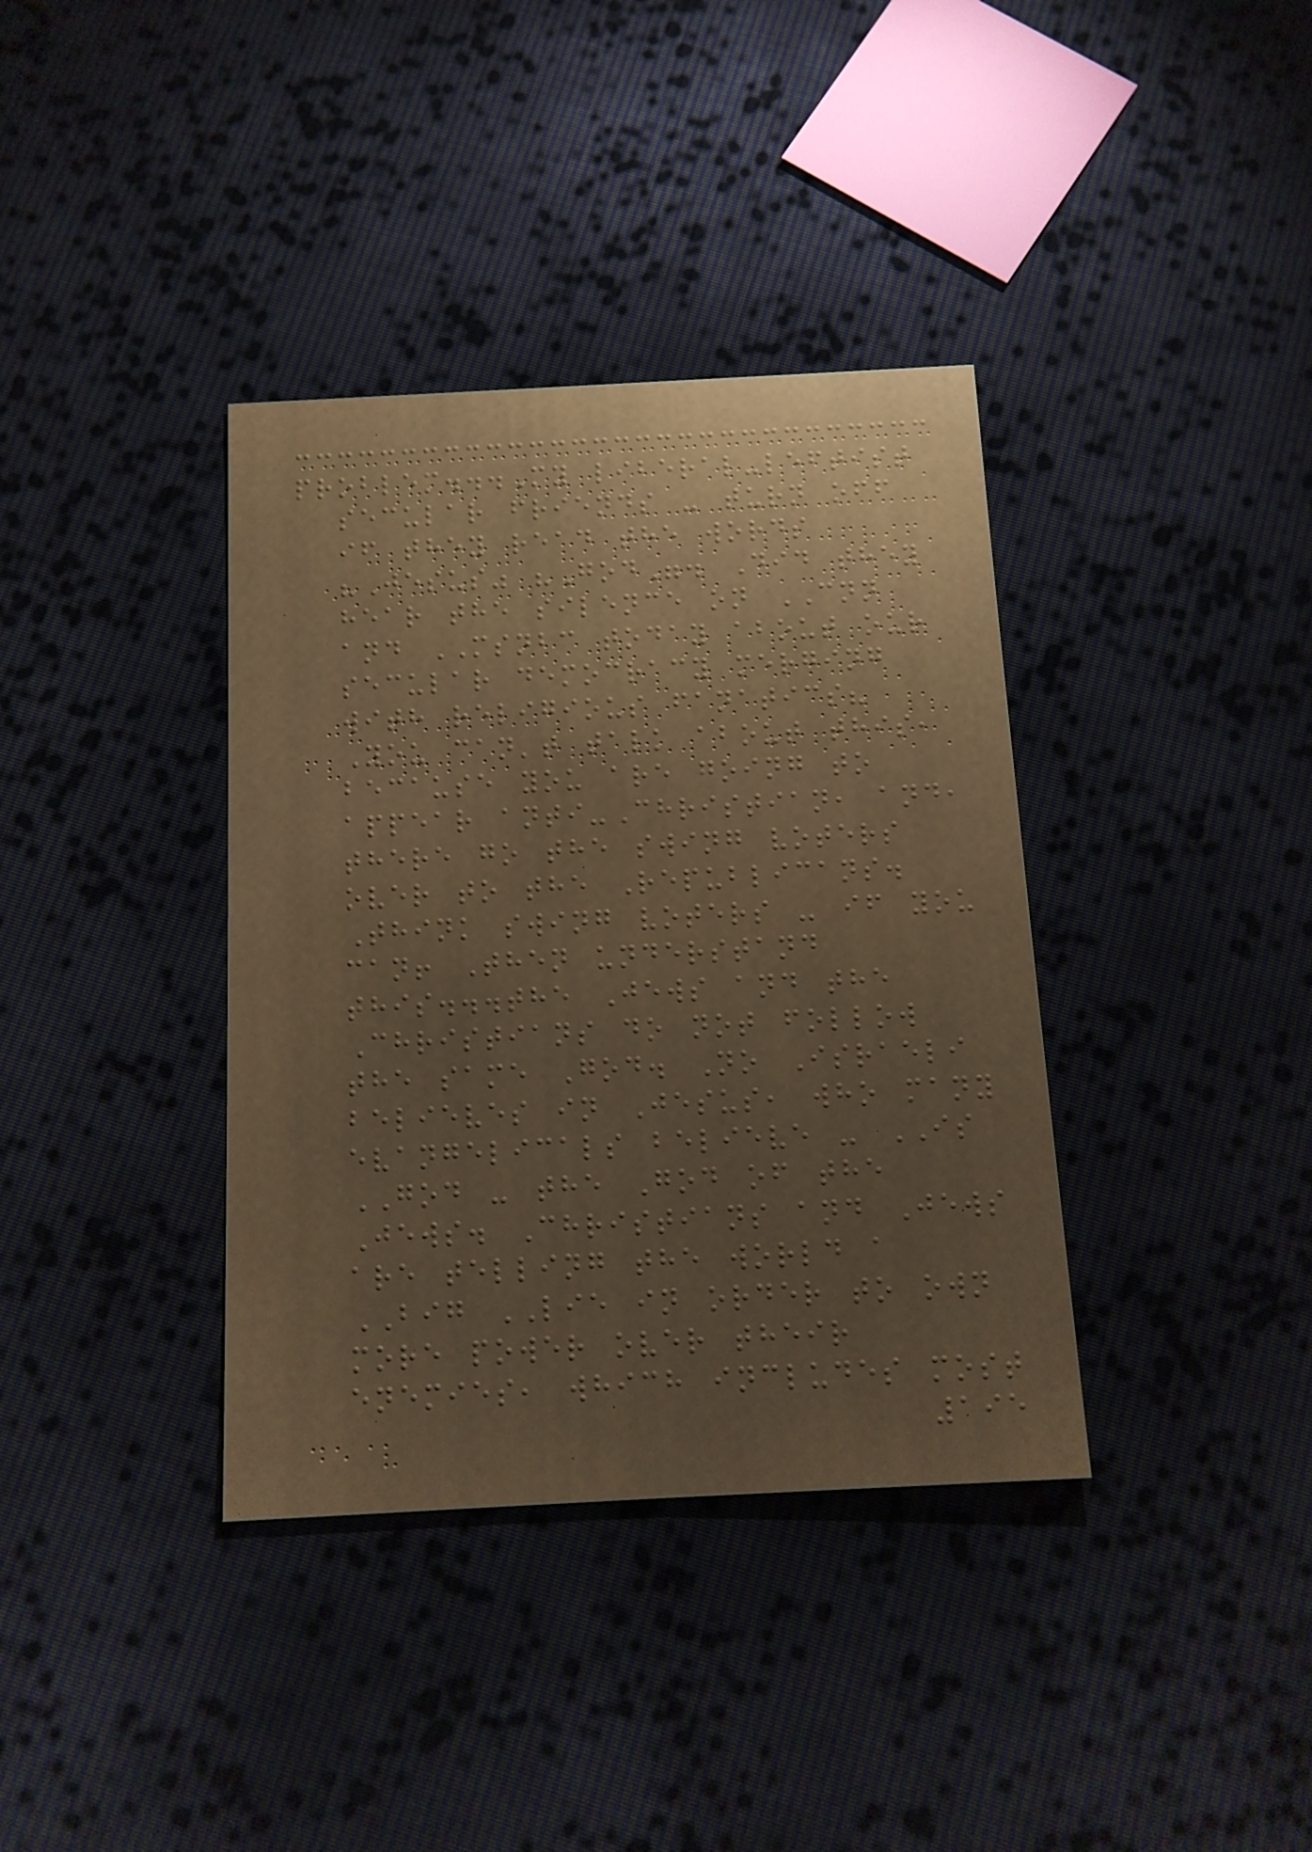problem...My liberal-leftist
secular friends - turn off
if they read the words
"Jesus" "God". Did they
hear the silence on CNN
and MSNBC today about our
secular democracy merging
with religious fanatics?
You can't talk about this,
because you are going to
appear anti-Christian, and,
there go the swing voters
over to the Republicans.
Think swing voters - if you
can! Then understand
this...the Jews and the
Christians do not follow
the same God. No Israeli
believes in Jesus, who many
evangelicals believe - IS
GOD - the God of the
Jews. Christians and Jews
are telling the world a
BIG LIE in order to own
more power over their
enemies, which includes most
195
